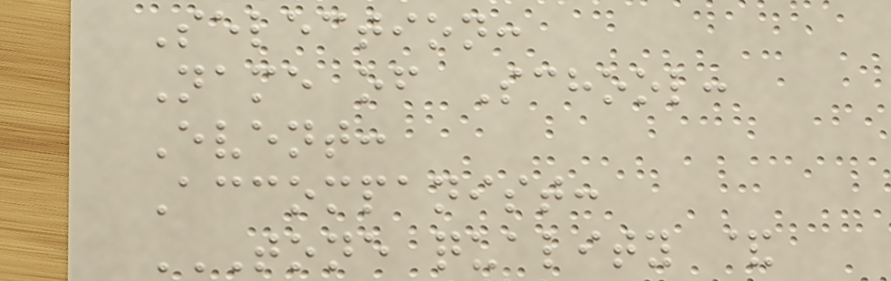Selection:
Name of School:
Event:
Accompanist:
TONE QUALITY &
